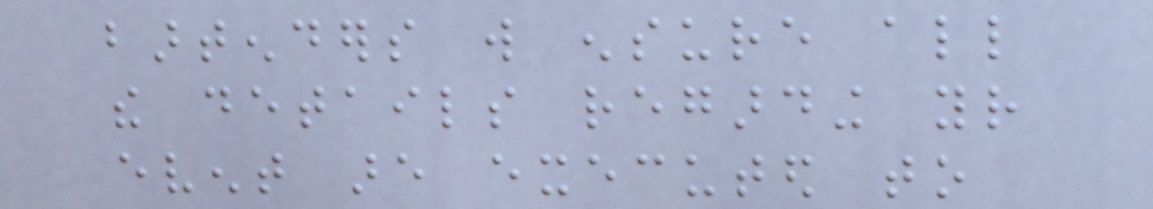bartenders will ensure all
the details regarding your
event are executed to
